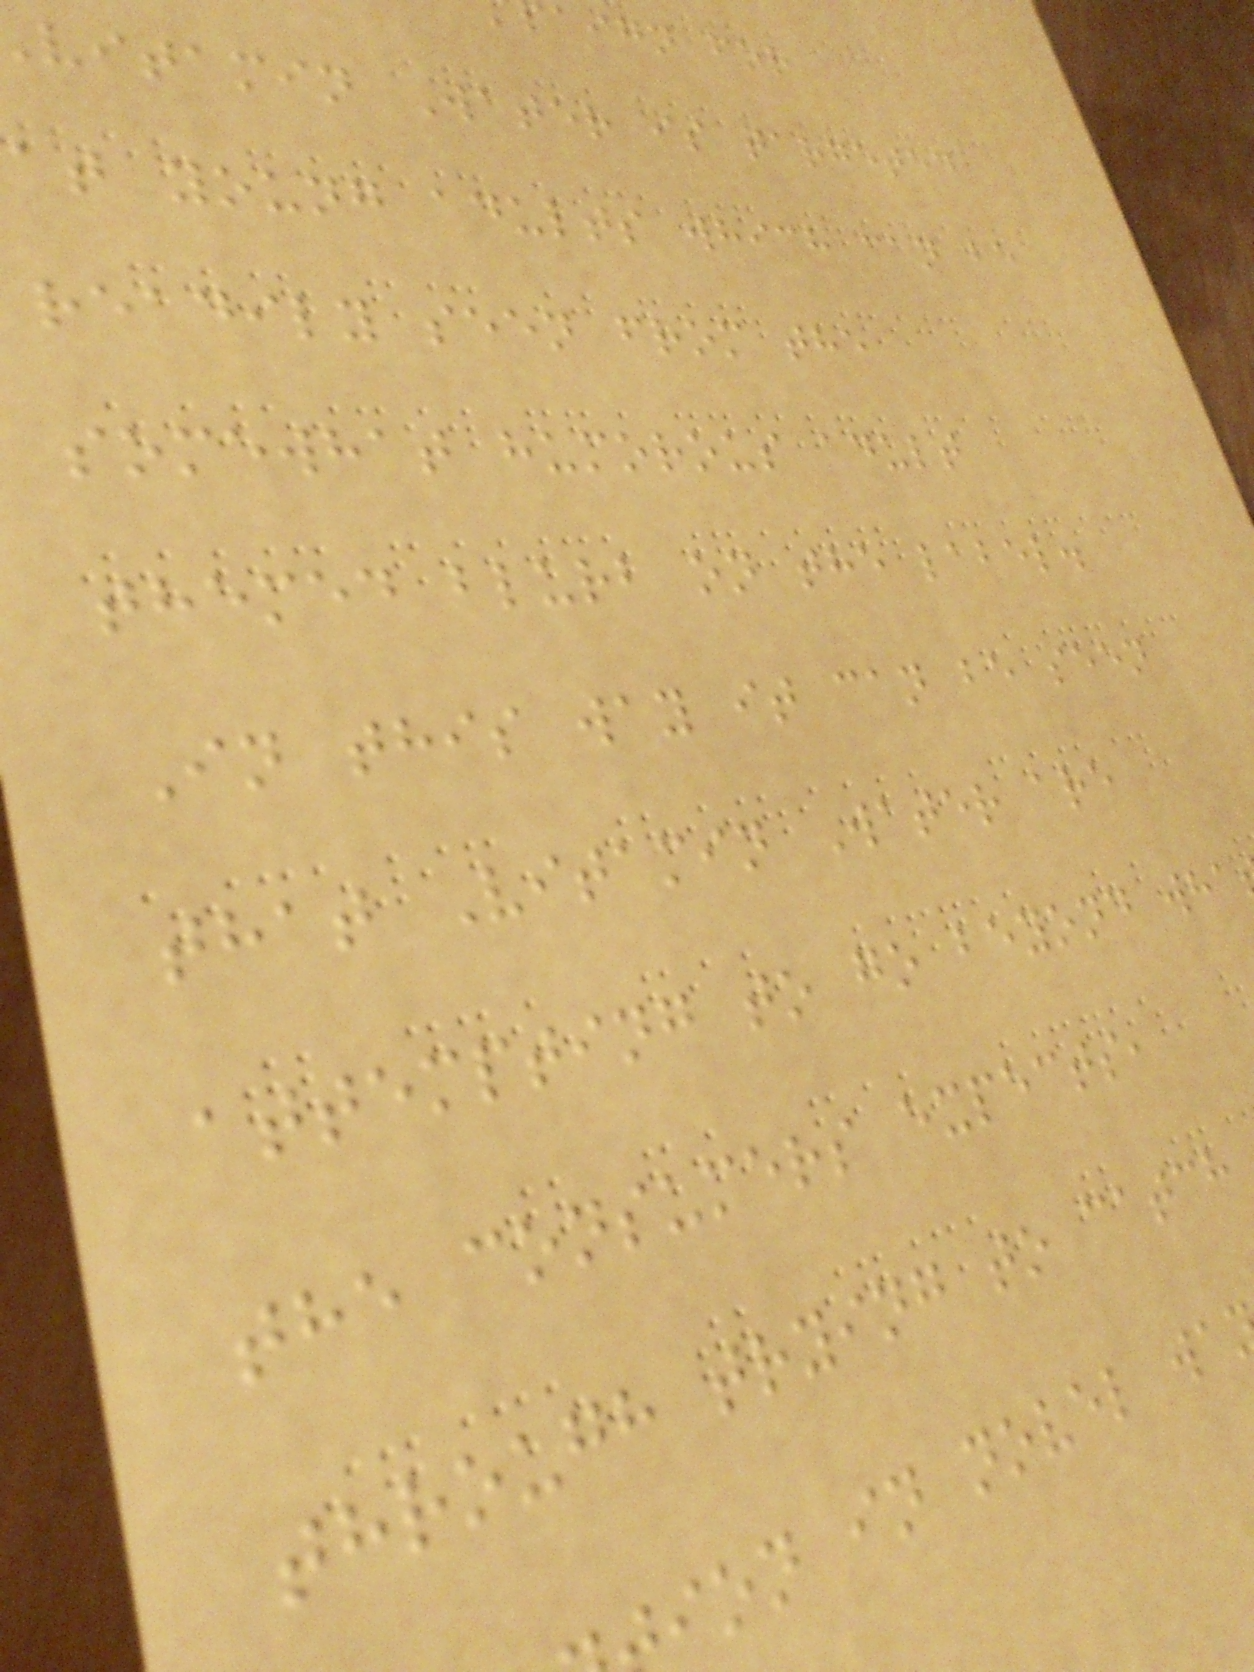aign for
vitamin Water is targeted
at young adults which can be
readily seen from the
somewhat humorous adult
themed blurb on the label.
In this way it can be seen
that Vitamin Water are
attempting to go beyond wha
the consumers expects,
through trying to catch
ion in novel wa
